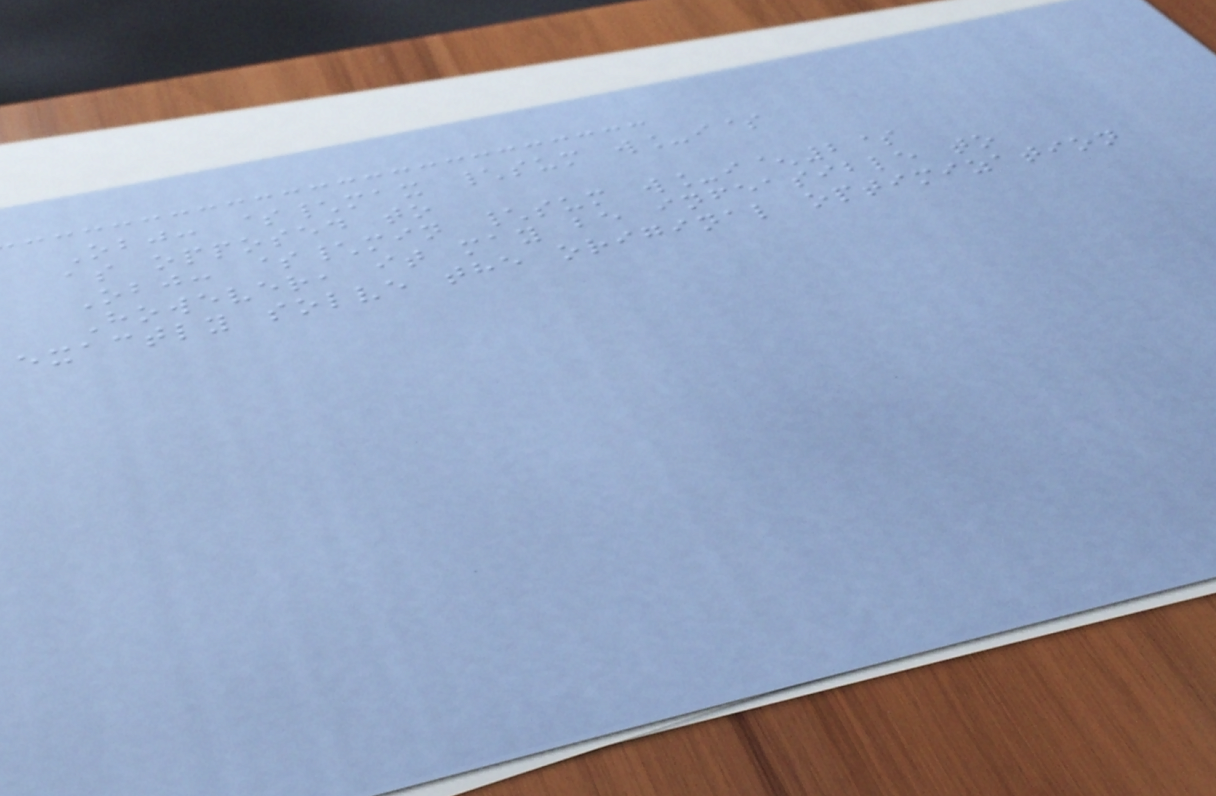Obj: $\max \sum w_i$
as opposed to
Obj: $\min \sum w_i^2$
However, it may be infeasible to
exactly solve the original optimization
